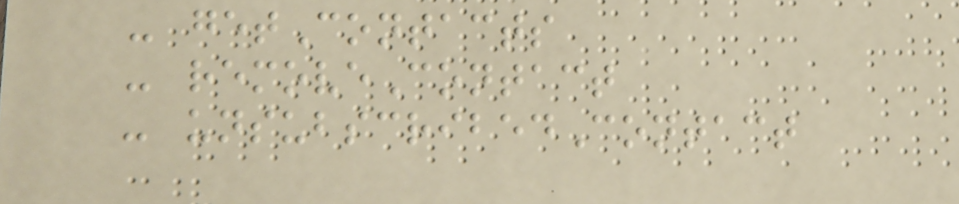- getContacts
- removeContact
- unsubscribedContact
